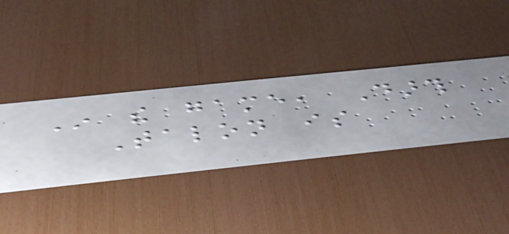In the game, Darth
Talon is
